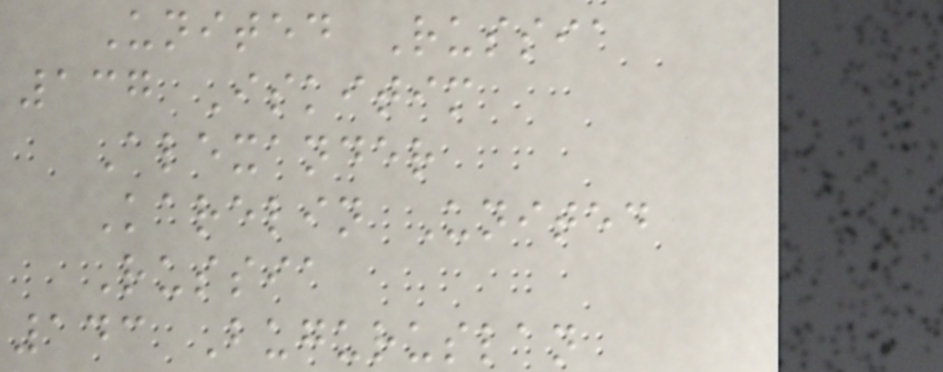United Russia
137 Iskitim
Alexander
Karelin United
Russia
143 Buguruslan
